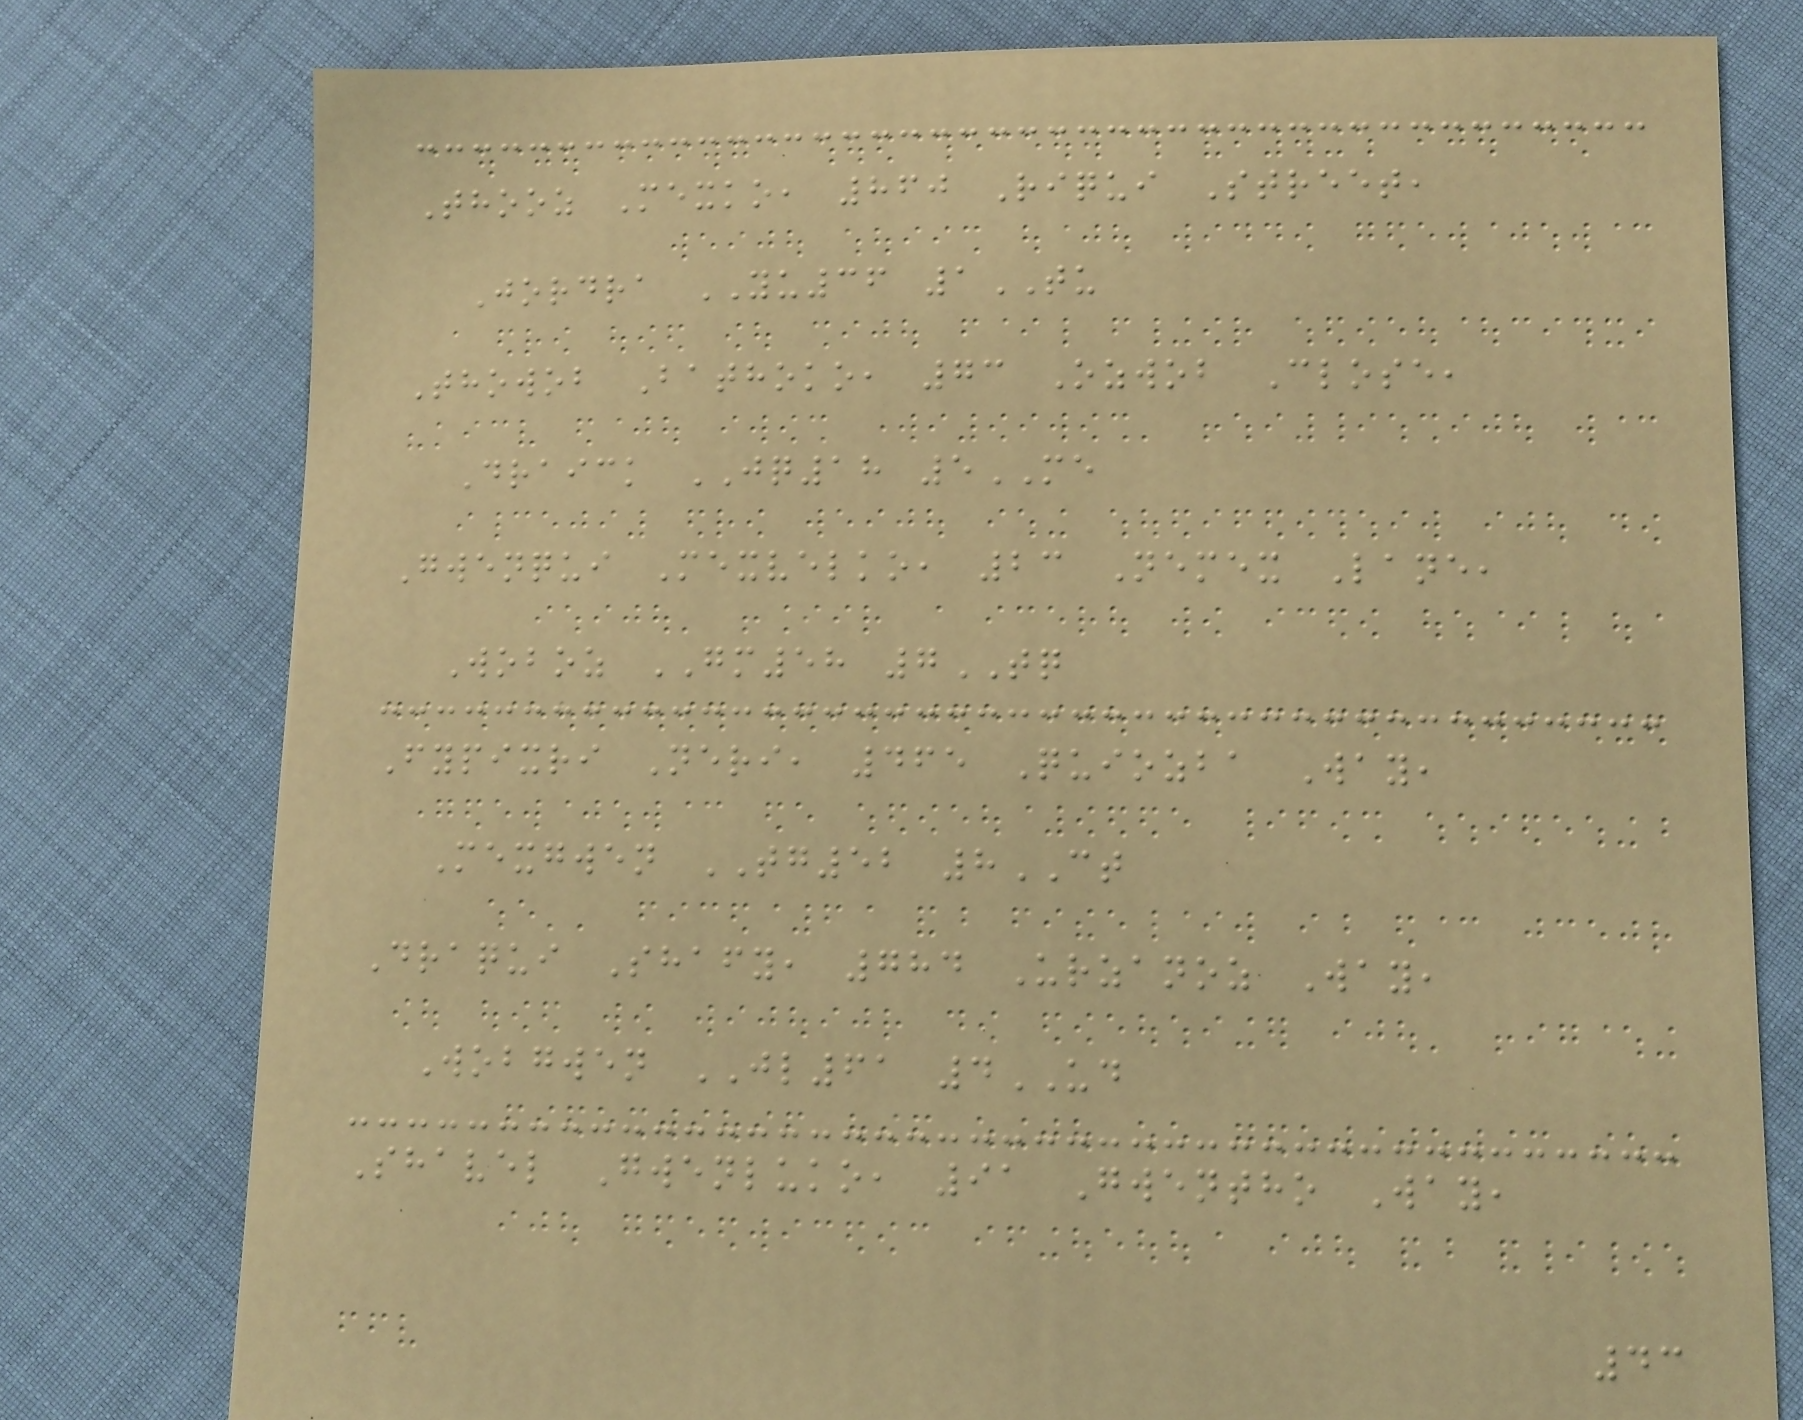Thooz Mexko, 860 Riqui Street,
Jordra YU36 1TU
Thowob Bathoko, 73 Ozwob Close,
Draick JQ18 5ME
Gwenqui Mexvelko, 23 Nemex Lane,
Woboz GM58 7TQ
Fypixri Neri, 465 Quiozba Way,
Mexgwen TG52 8CT
Draqui Shafy, 784 Urzanoz Way,
Wobgwen JL61 4UD
Shavel Gwenluko, 91 Gwentho Way,
43
